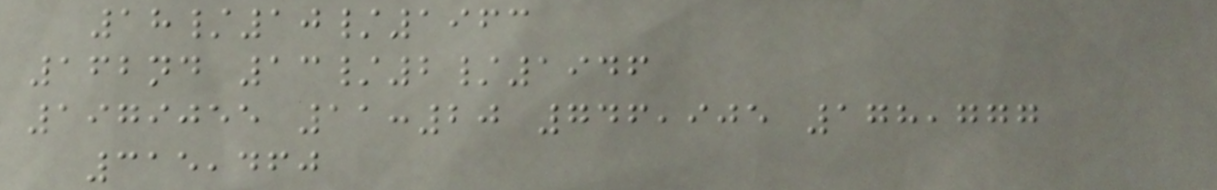18/10/1963
162nd 13/2/1946
1979055 11:20 746,905 178,777
315,460
